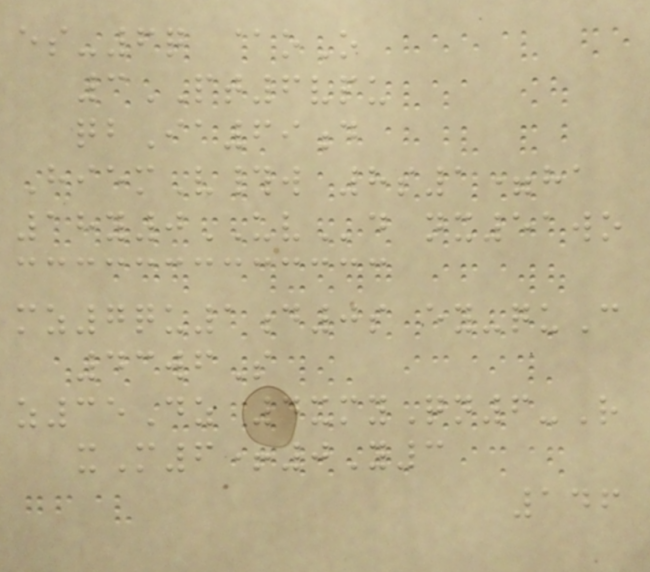es-6q @oO
3PT6vpu
qbIa69d
HiemV#w 8s1=ha
18y0UVd nx51wo
mz7qu1d0s ey-quC
43wfS
z35Dz 4xmyQn6-R
xM6+0Y3
146
